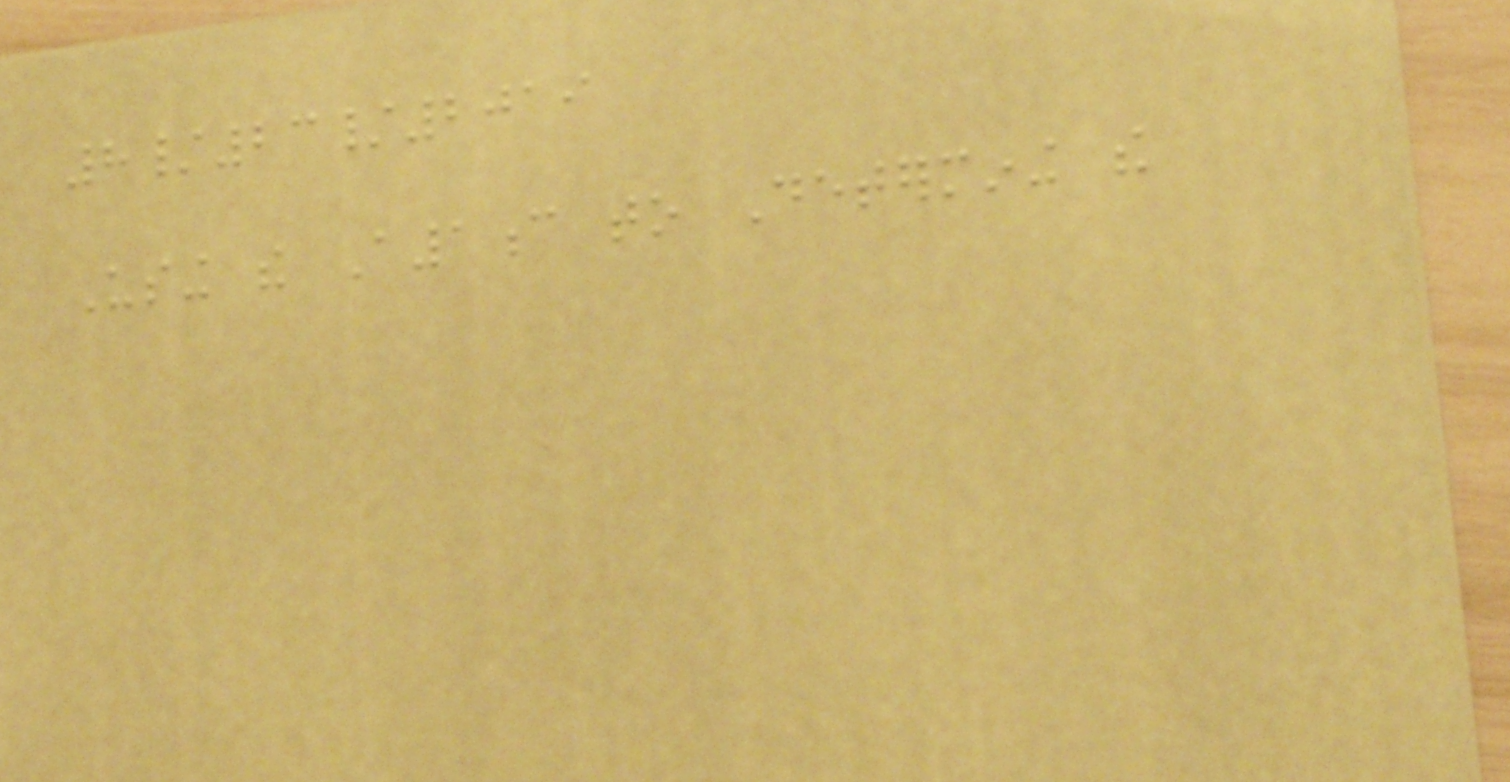8/23/2019
Using the A1c to Determining the
